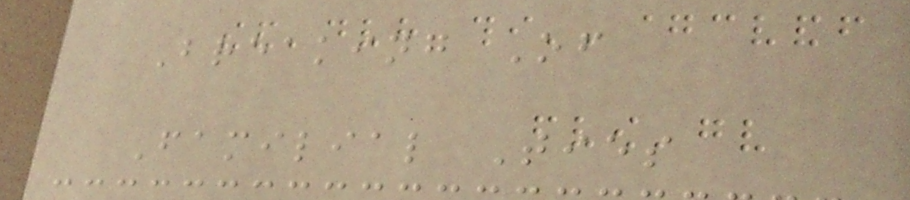Breaking Of
Familial Ties
